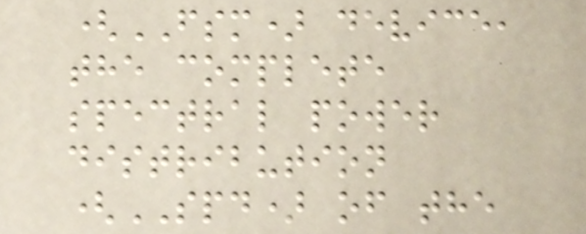(FSM) device,
the complete
spectral power
distribution
(SPD) of the
